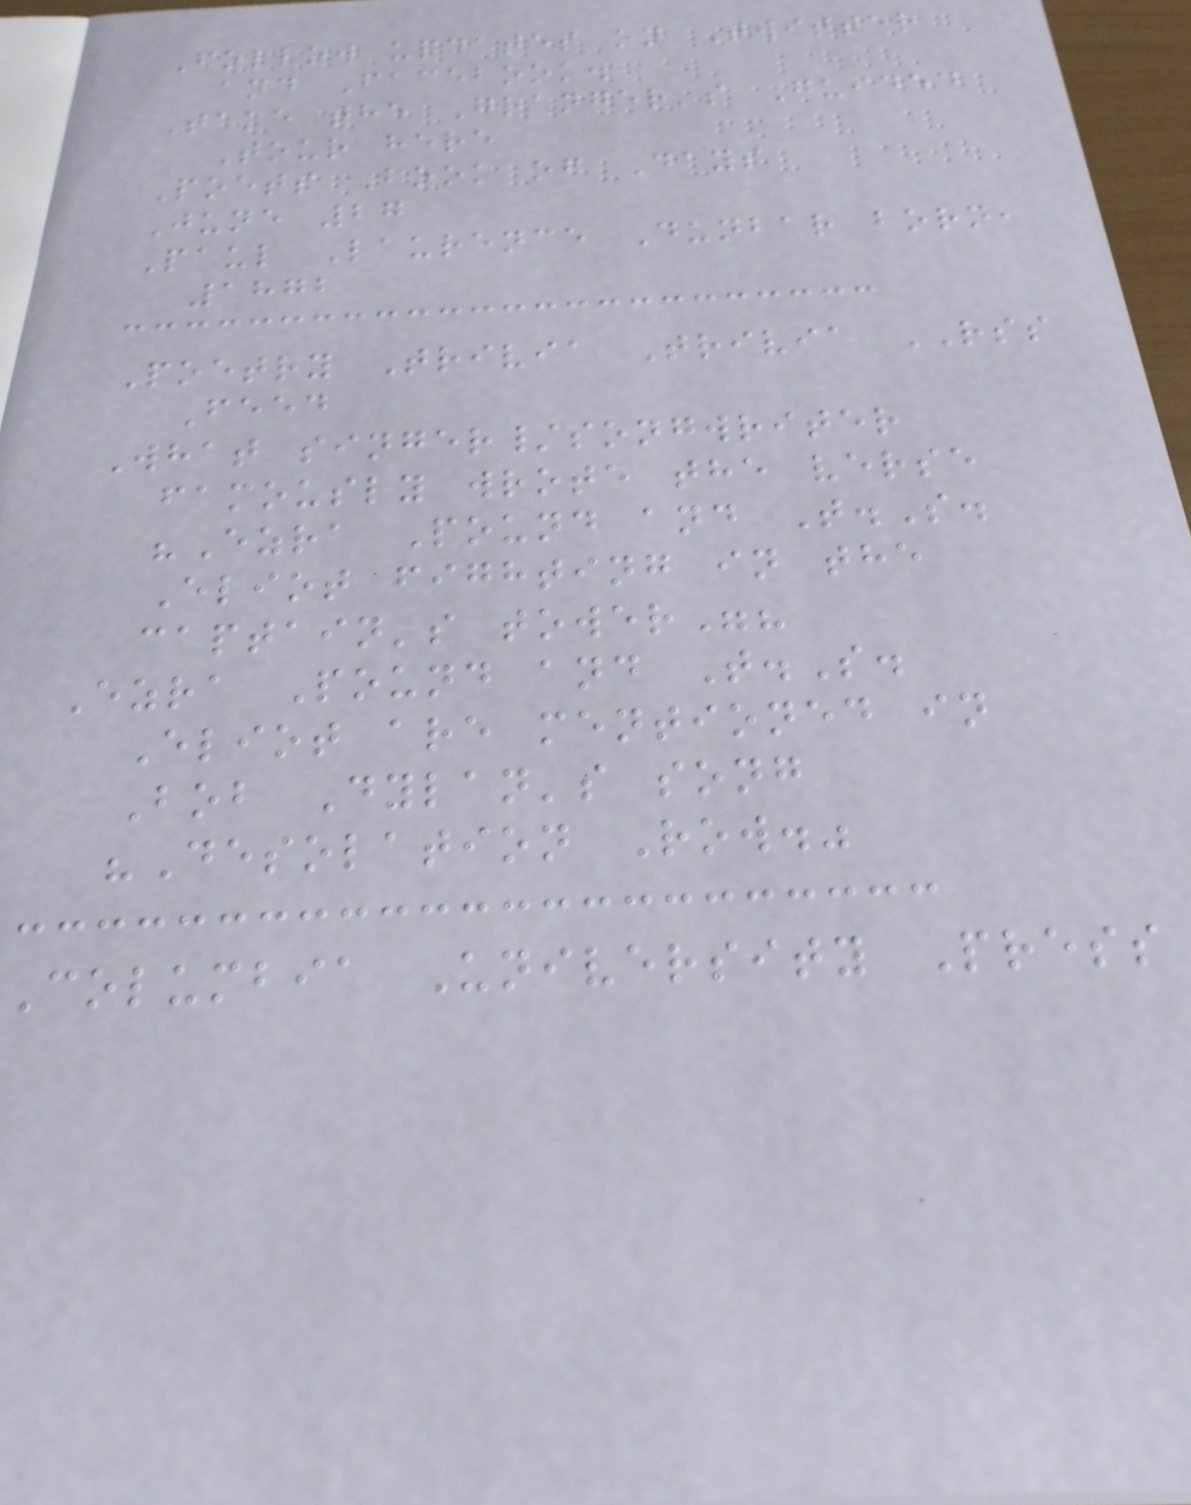Follow updates on Twitter
and Facebook.
Take the Granger's Guided
Tour here
Poets Book of Days
June 27
Paul Laurence Dunbar born,
1872
Poetry Trivia Trivia RSS
Feed
What singer/songwriter
famously wrote the verse
"Ezra Pound and T.S.
Eliot fighting in the
captain's tower"?
Ezra Pound and T.S.
Eliot are mentioned in
Bob Dylan's song
"Desolation Row."
Columbia University Press
